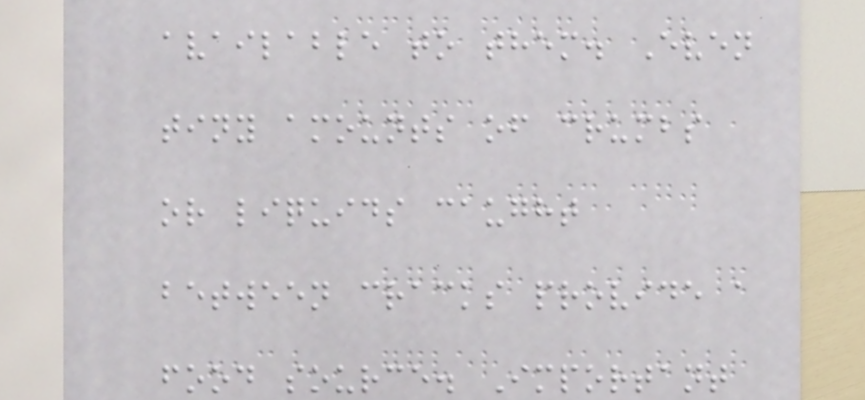available to them. Even
tiny amounts of crumbs
or liquids caught
between cracks provide a
food source. Important
